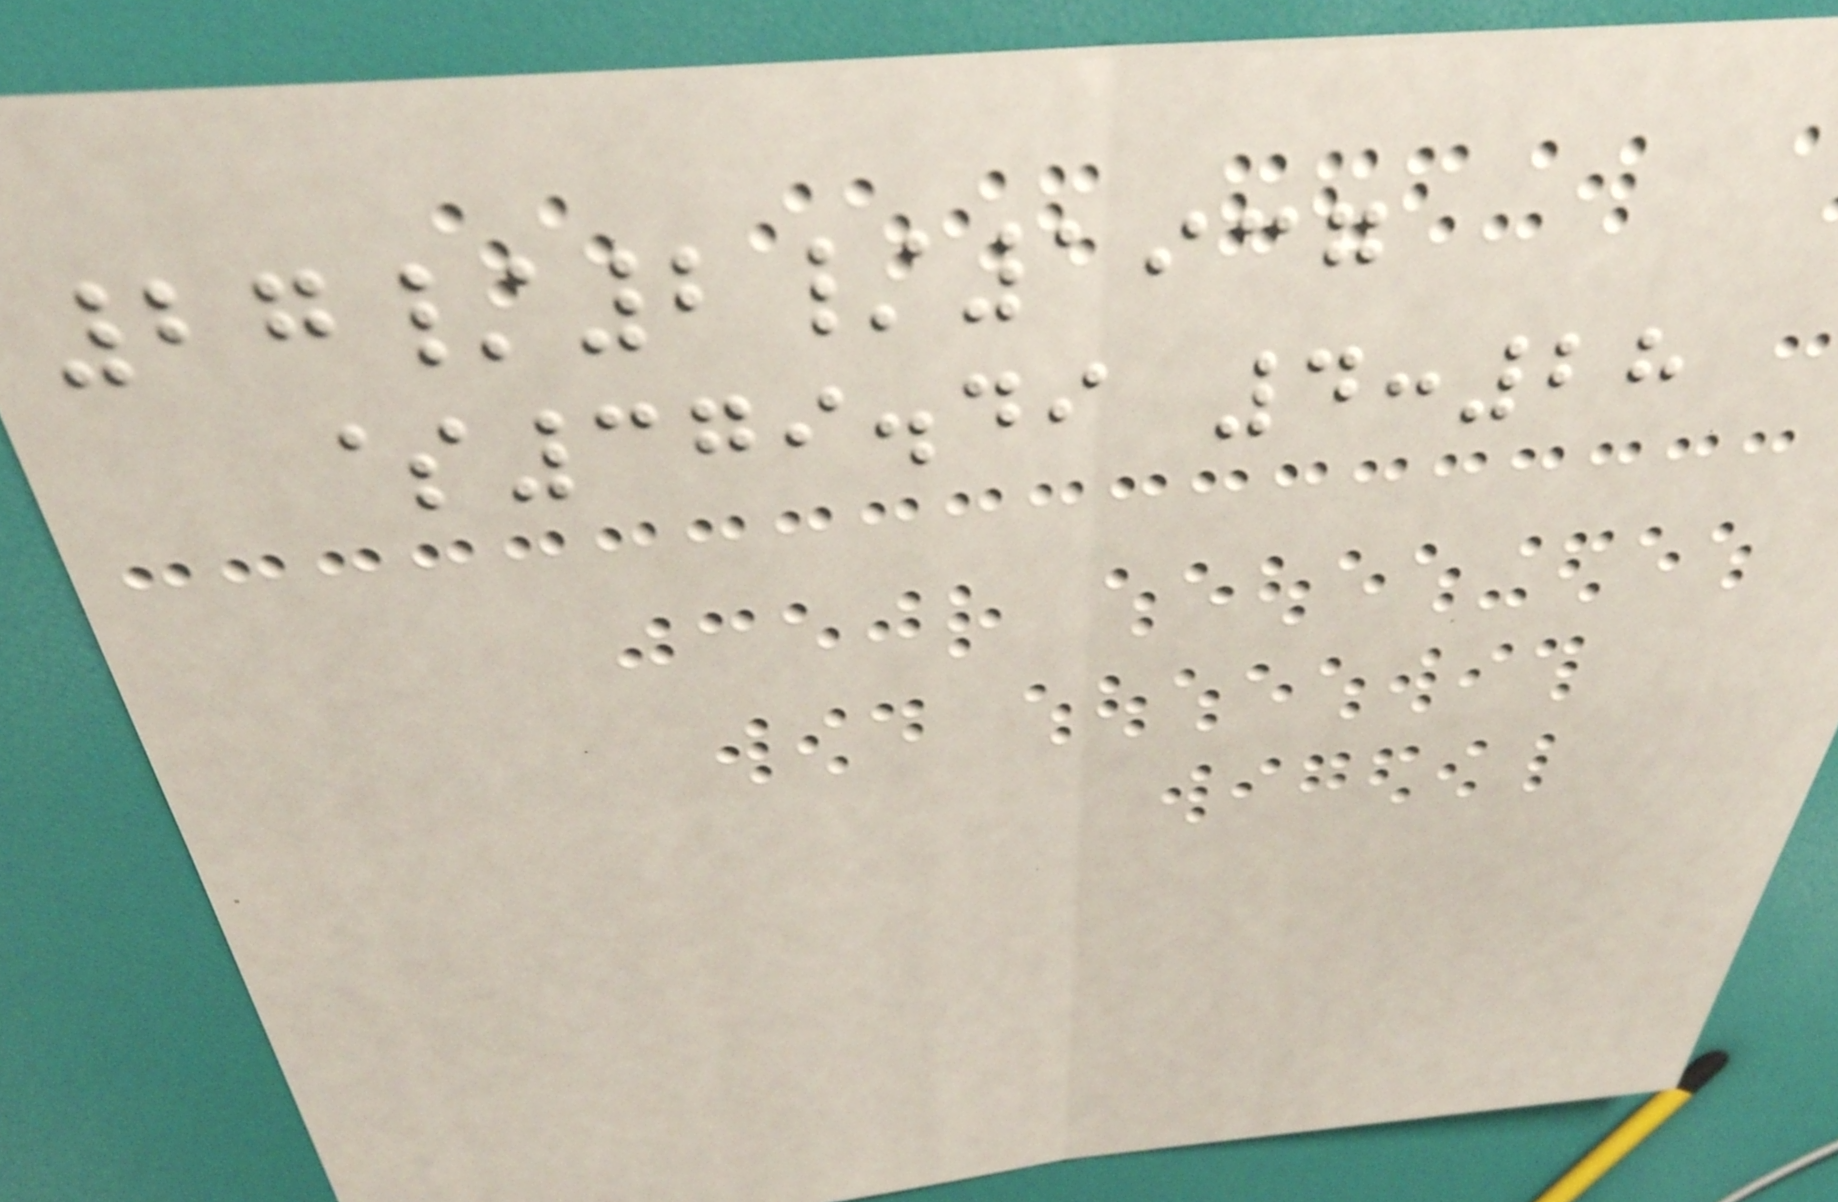27/2/1937
$379.49 4:28
